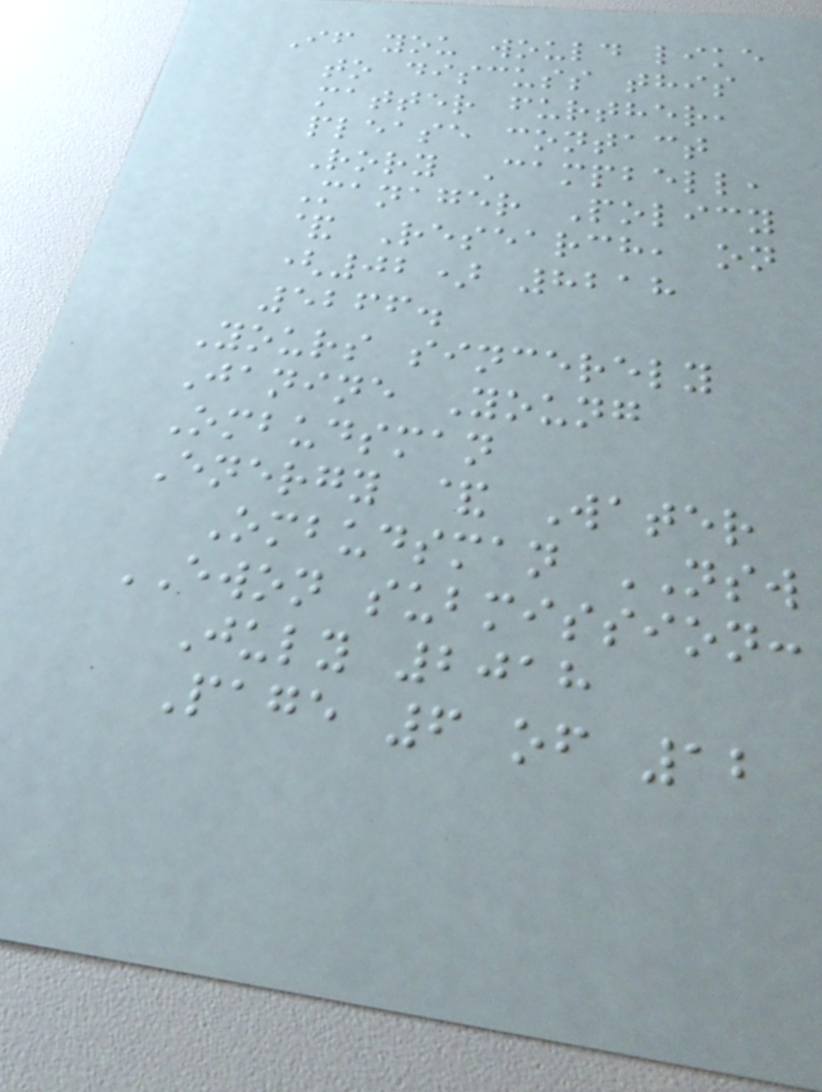If you would like
to discuss this
matter further,
please contact
Rory Campbell,
Manager Policy
& Research, on
(02) 8218
5266.
Yours sincerely
Janine Young
Ombudsman
Energy & Water
Ombudsman NSW
EWON submission:
July 2018
Page 6 of 12
